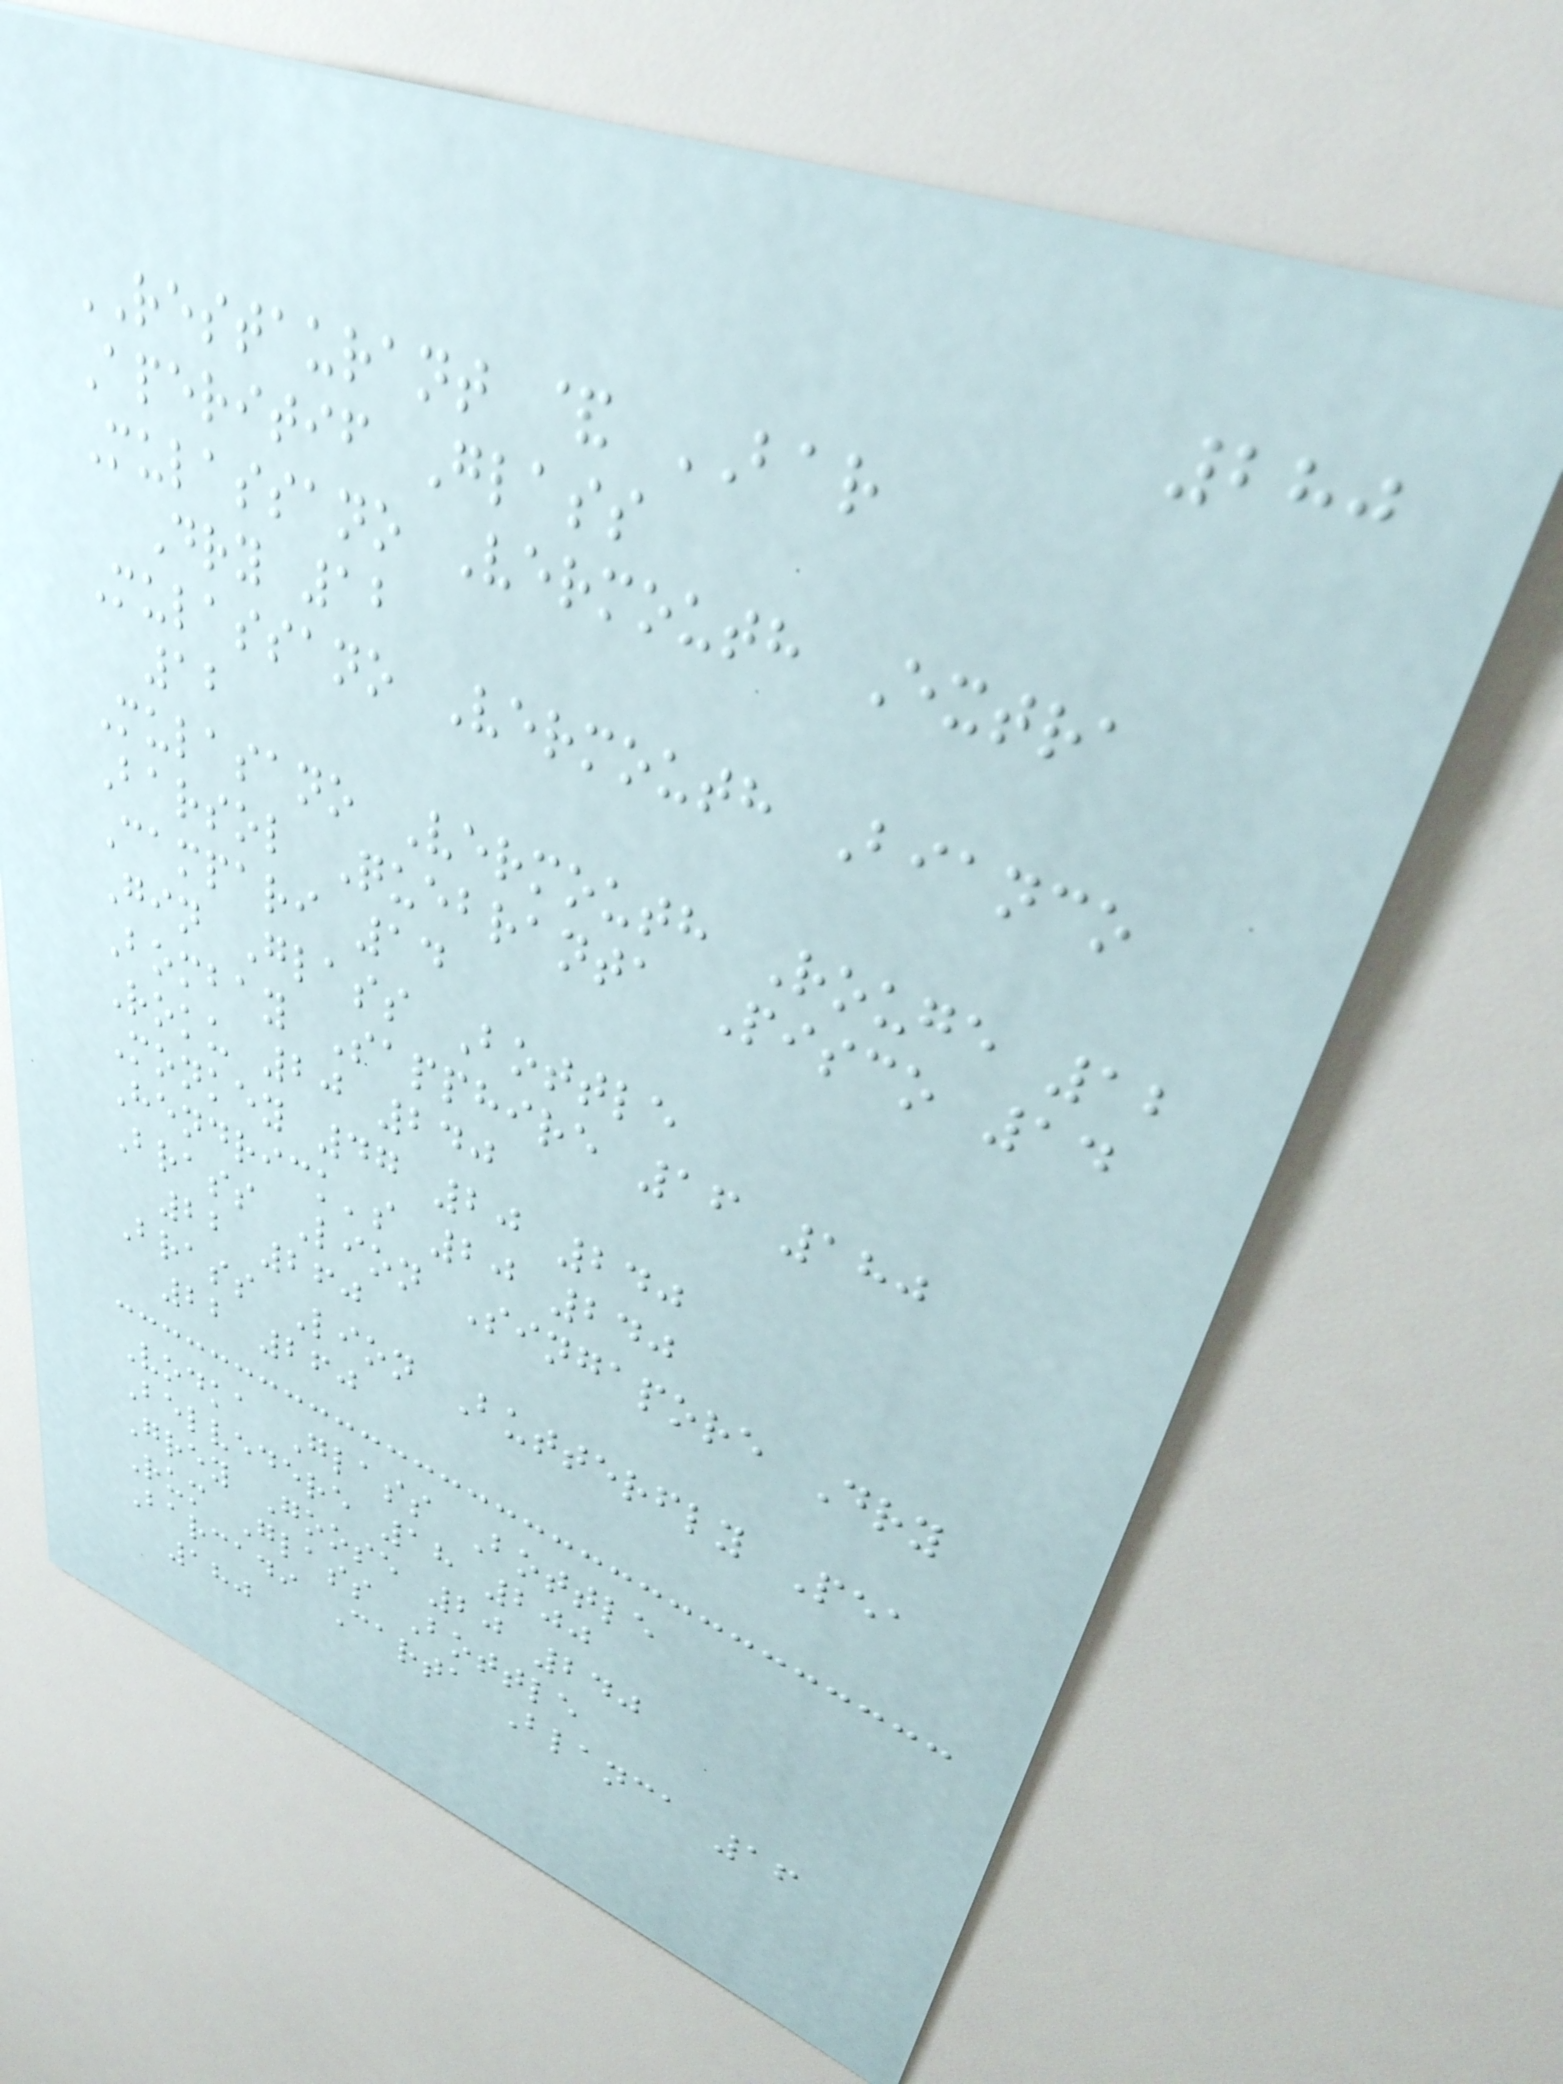280
RESTAURANT & BAR
Aperitif Glass
Mulassano Vermouth Extra
Dry 12
Mulassano Vermouth Bianco
12
Mulasano Vermouth Rouge 12
Barsol Quebranta Pisco 14
Campari 14
Gin Glass Bottle
Bombay Sapphire 16 180
Roku 20 240
Monkey 47 20 240
Hendrick's 20 240
Brass Lion Singapore Dry
22 260
Brass Lion Butterfly Pea
22 260
Vodka Glass Bottle
Belvedere 18 200
Grey Goose 20 240
Rum Glass Bottle
Barcadi Carta Blanca 16
180
